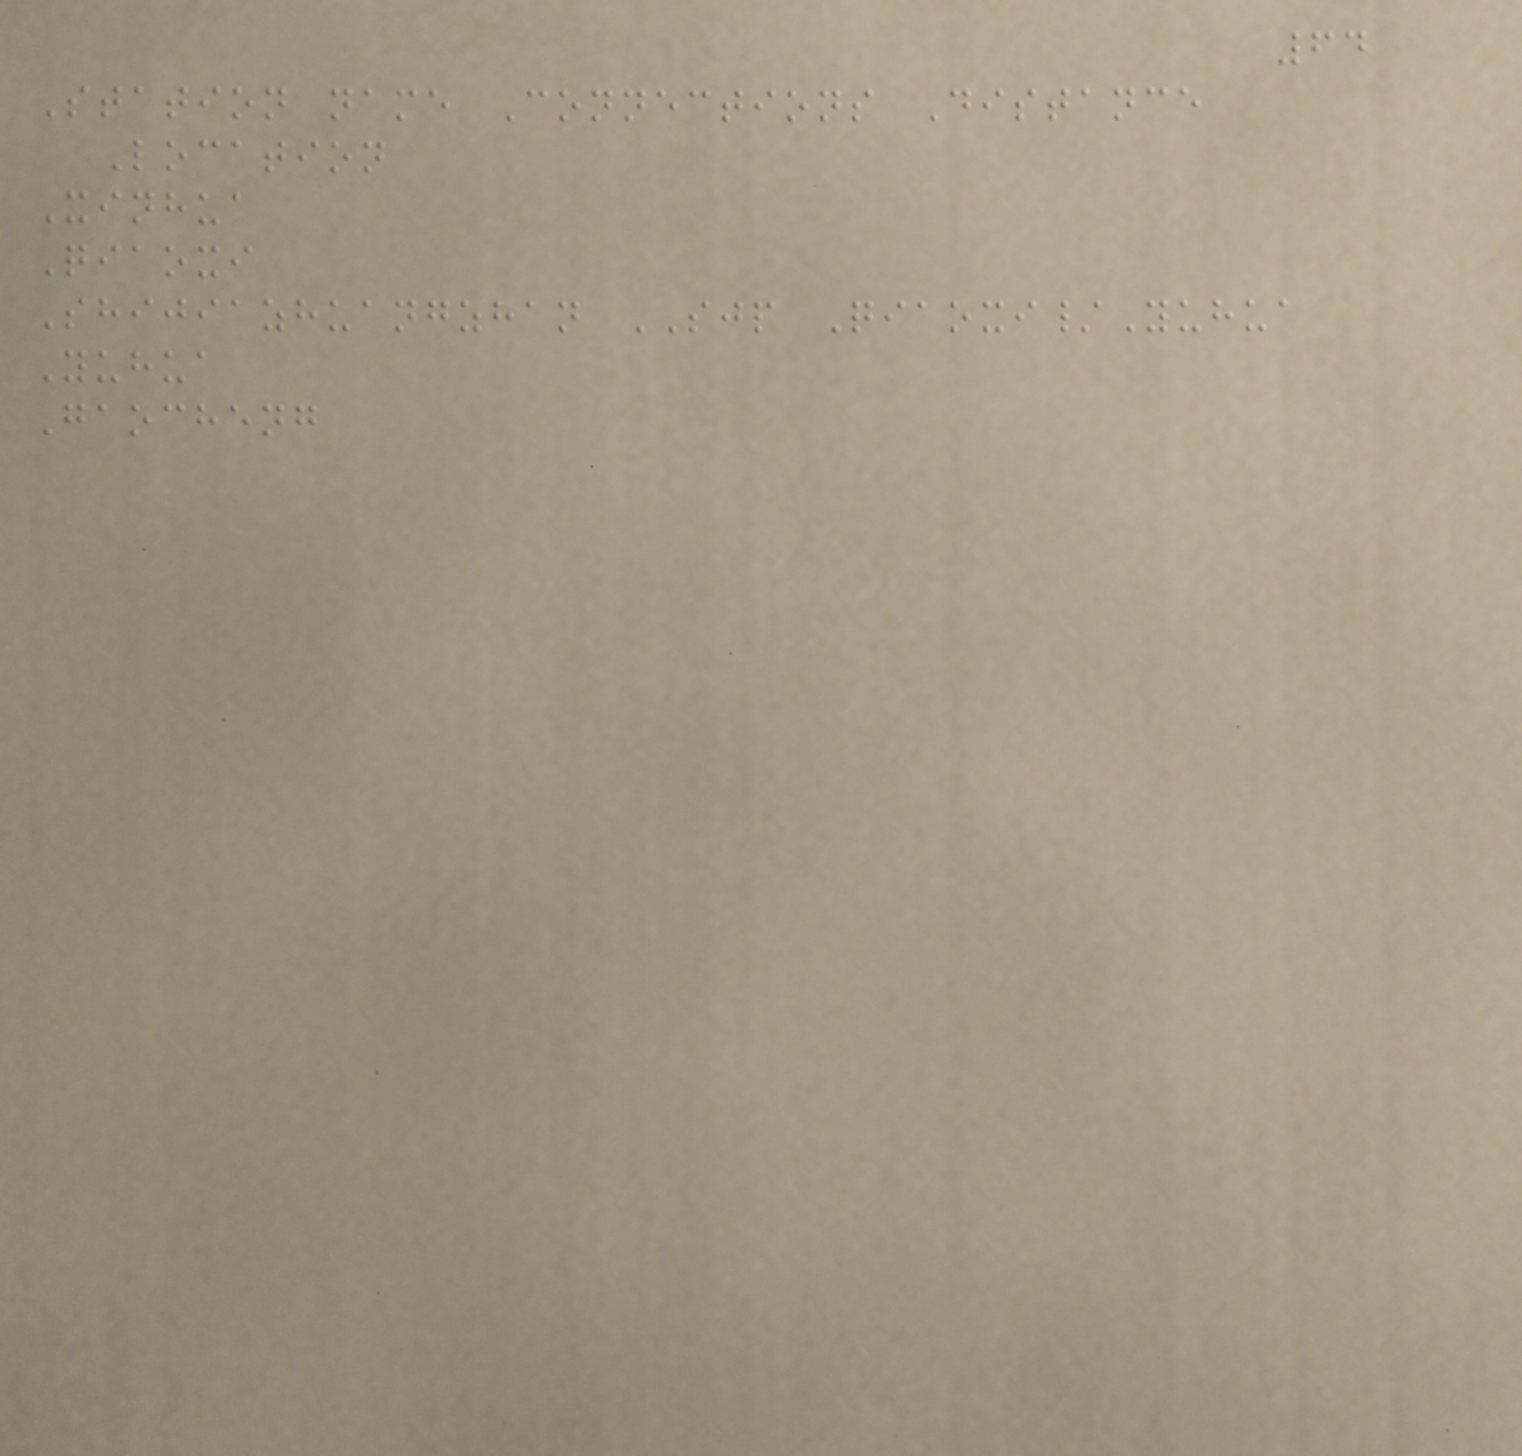64
Station name Connections Distance
Location
Xinhua
Qiaoxi
Shijiazhuangzhan SJP Qiaoxi/Yuhua
Yuhua
Gaocheng
